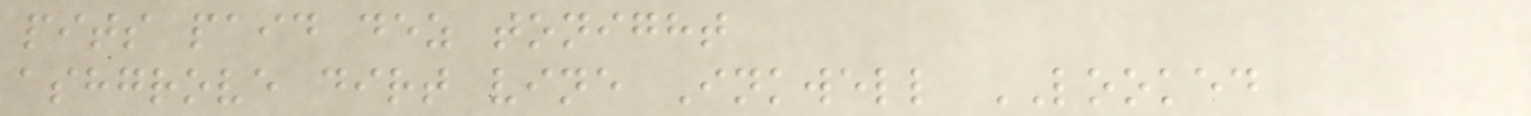pits paid dez tonight
ashgrove dirt vine Inkwell LOOKED
